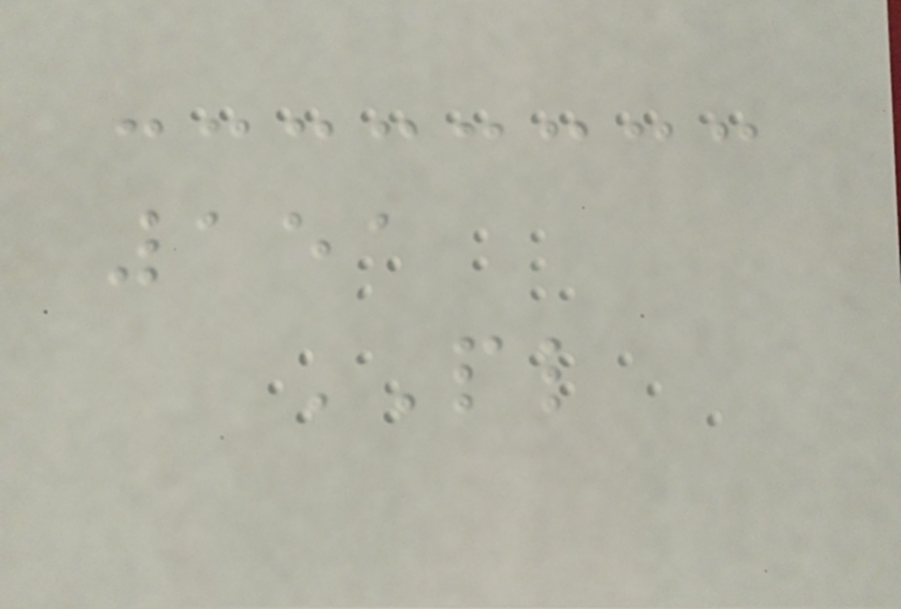151
PL
